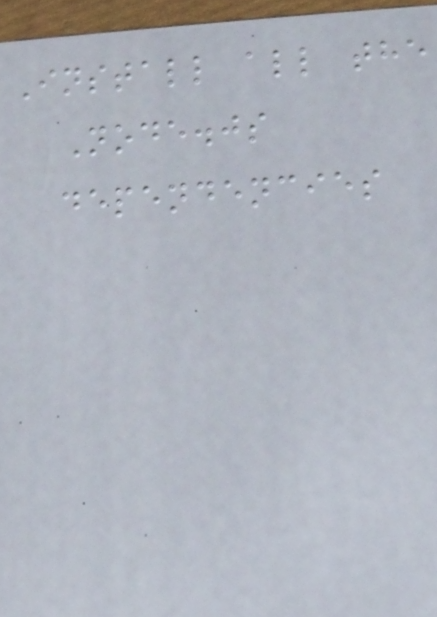Install all the
Node.js
dependencies
